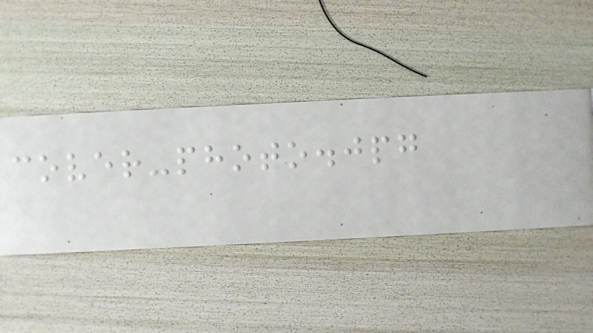cover-photo.jpg
